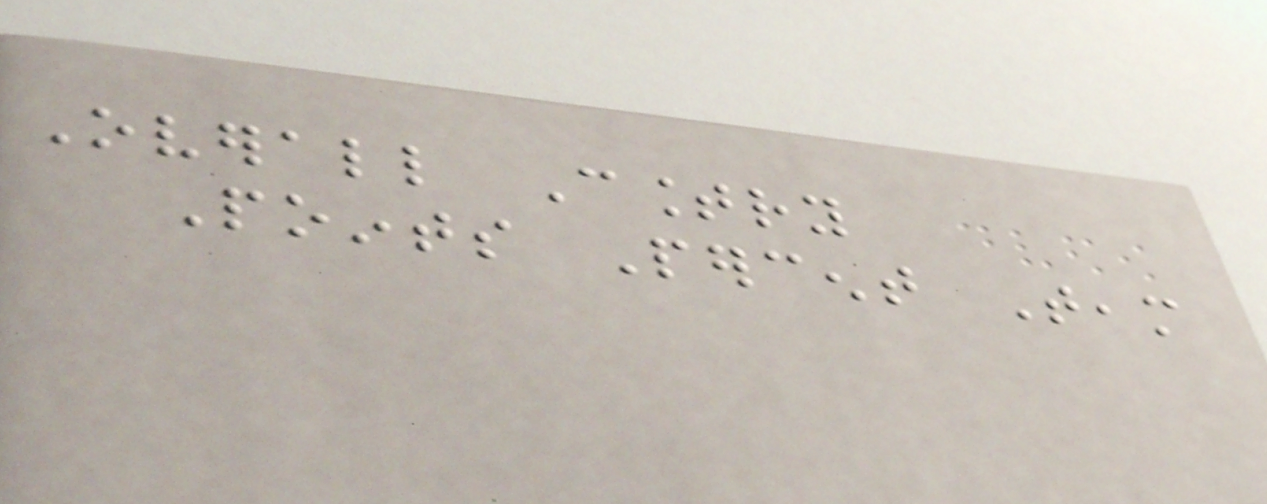Overall Country
Points Percent Team
